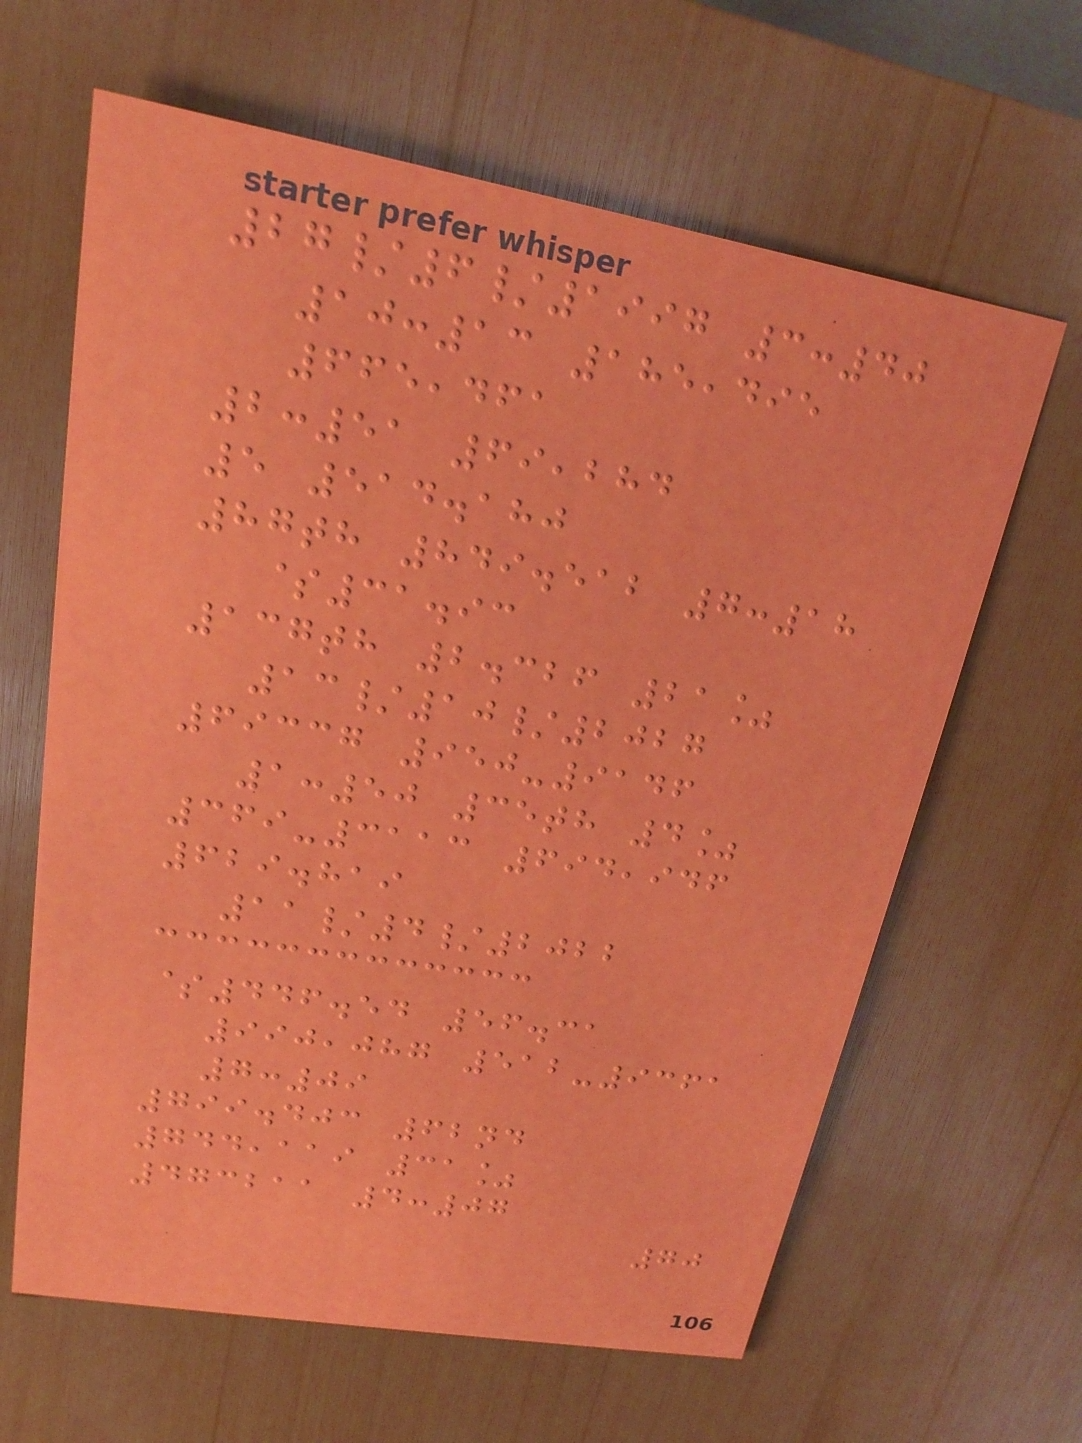27/6/1997 3:40
10:13 185,495
665,461
2:51 69,284
5 514.180
87th 849.512 7:18
$31.93
137th 2.326 21%
13/10/2027
69337 950-9146
1:50 35th 4%
369-3113 694,946
629.819
11/4/2022
$446.54 56.31
990,087 512-9361
7:09
799.403 62nd
744,119 31%
473211 4:07
70
